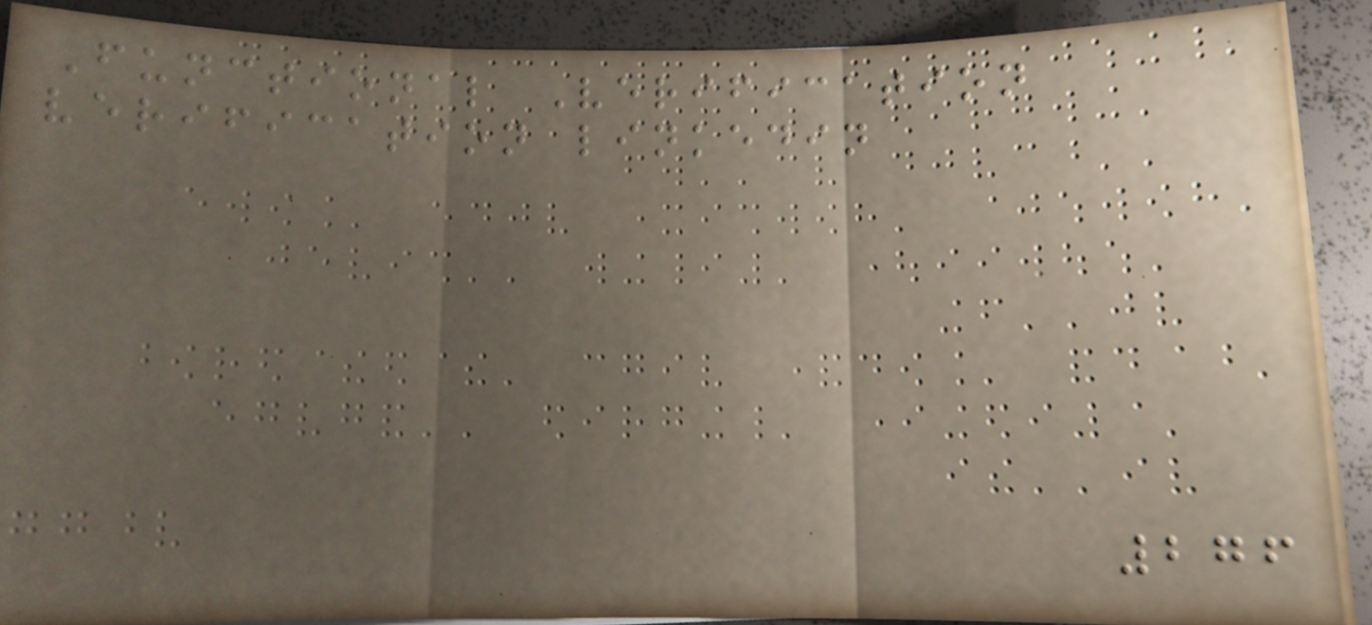Functional Verification
verification linkedin
276
